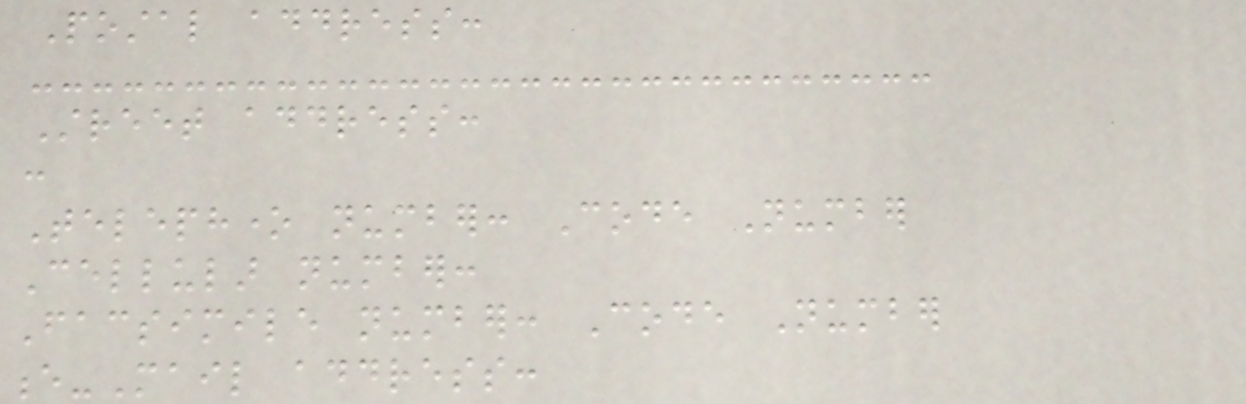Postal address:
Street address:
:
Telephone number: Code Number
Cellular number:
Facsimile number: Code Number
e-Mail address:
